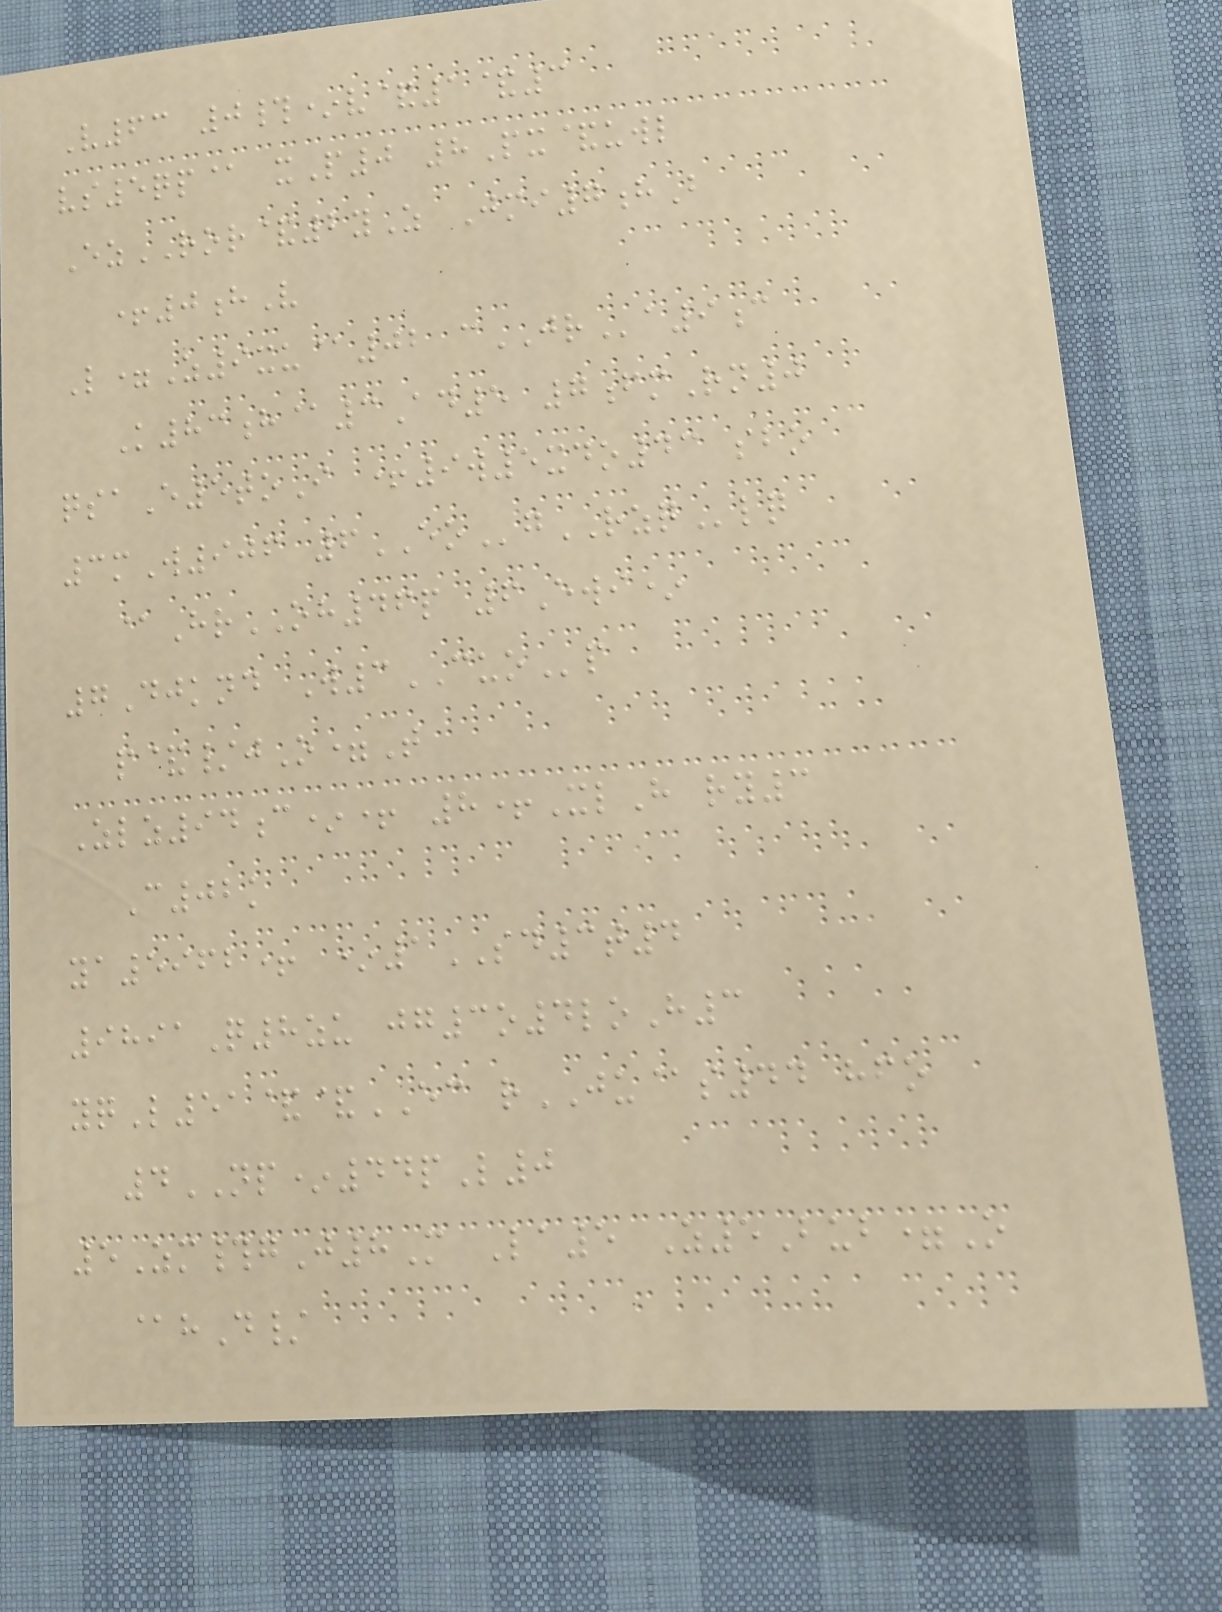V63 0#*v&1&3
vs5qp@ xP0 8Px&uwl
EzROR&2yZ Jmi7hB
+0hV
L=Z9xu@02 cJRa9c
K83h@3Ad5 7fmRn0
qsaE5toI +9w5xdo43 sbo
3mW906 6EOgRZQlq
@HrOH46p 6Ewi*
7Djknd W3CUOp
p&/jO=T
Zlz94c*+ 8+XlH ry3
C02k
ya5962+ *1SD3t4
9891Q8zu jg3o4loH3
yqL51&&EC rJU@s44 hfo
4NP*44pL0
5Zm#gJ8M La5 Z5Bub=O
@hD/
